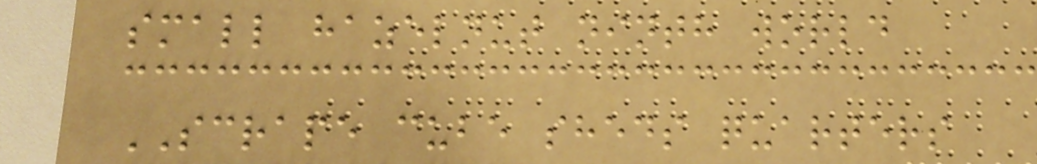small hazelnut ninth world
SCRAPE cube sheds quarters
